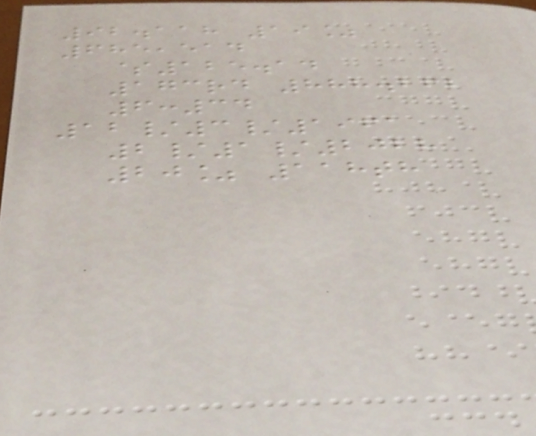92.118 19%
685,514
$125.14
173rd 888.262
6:34
12/3/1961
2/1/2028
20% 118th
